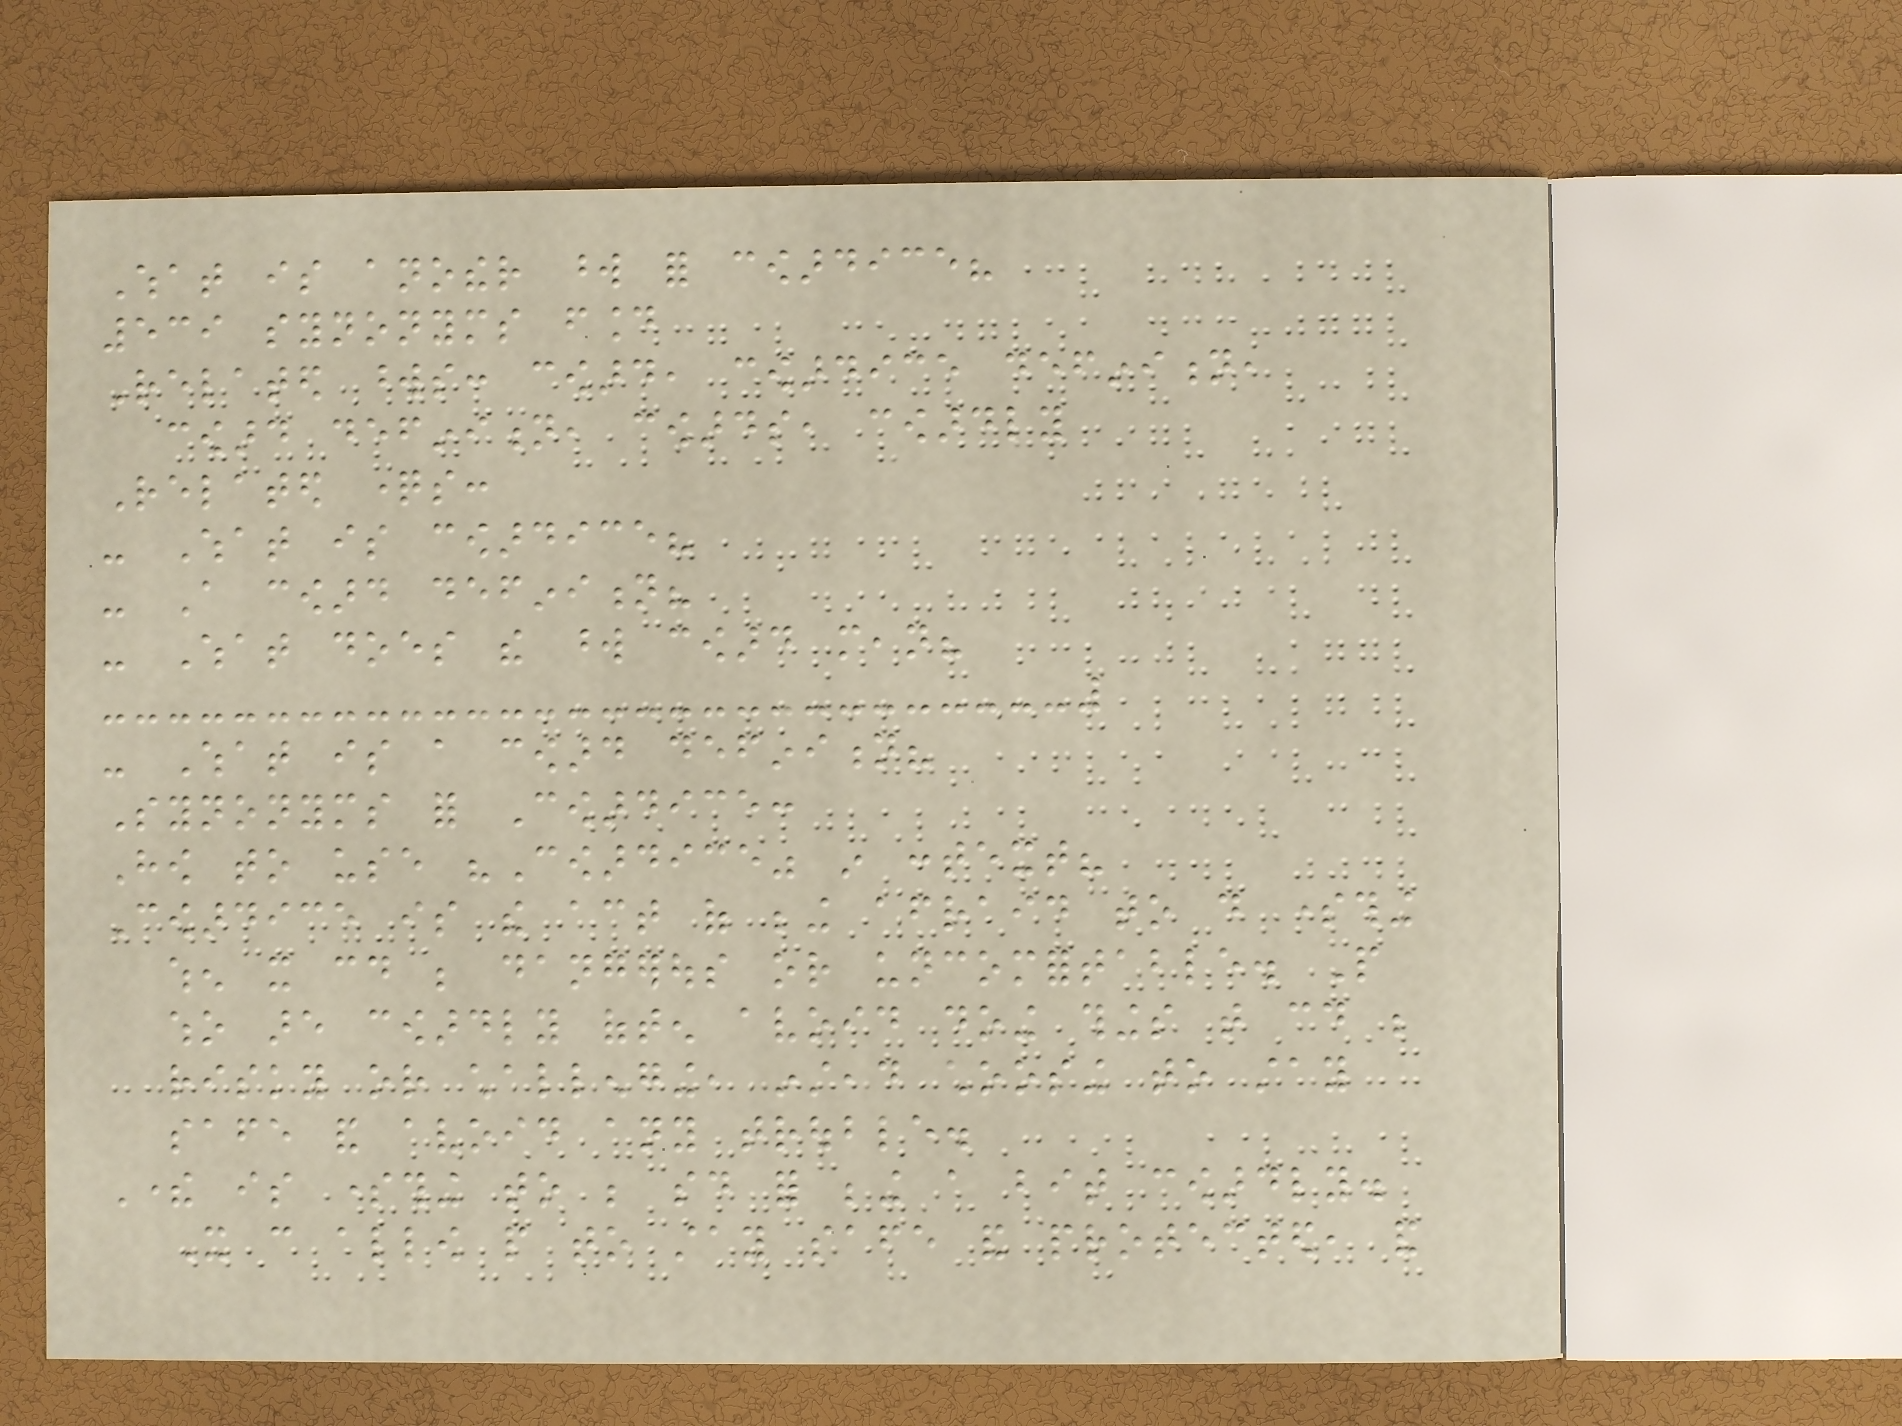What is another word for cowardice?
539 synonyms found
Related words: coward, cowardice definition,
coward definition, cowards, cowardly
Related questions:
- What is cowardice?
- A coward definition?
- What does the word coward mean?
- What is a coward definition?
Synonyms for Cowardice:
How to use "Cowardice" in context?
Cowardice is the act of being afraid to do something
when it could be dangerous or uncomfortable. People
who are cowardly often avoid doing things that could be
risky or challenging, instead choosing to stay
safe and avoid any trouble.
There is something to be said for being a bit cowardly.
It can allow people to stay safe and protected, and
